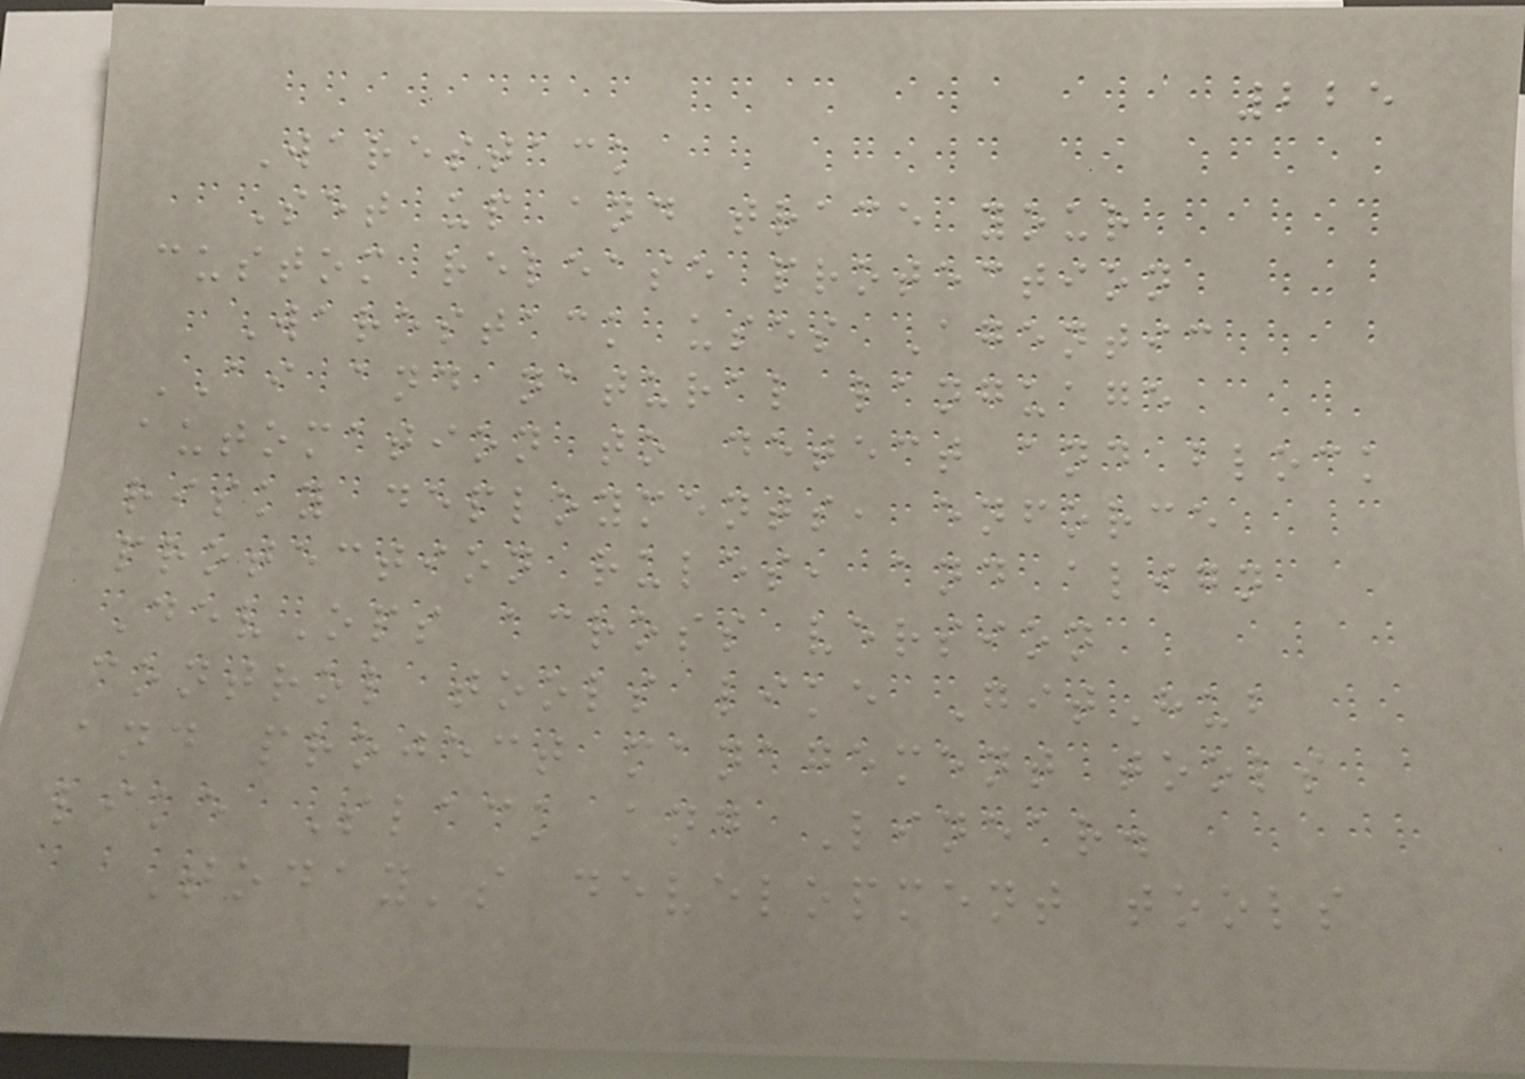225
Warestack
Set up and trace your
custom release protection
Warestack uses Agentic
AI and natural language
automation to detect and block
risky deployments, enforce
protection rules, and align
DevOps across version
control tools like GitHub
and project management tools
like Slack and Linear.
Today's development tools
